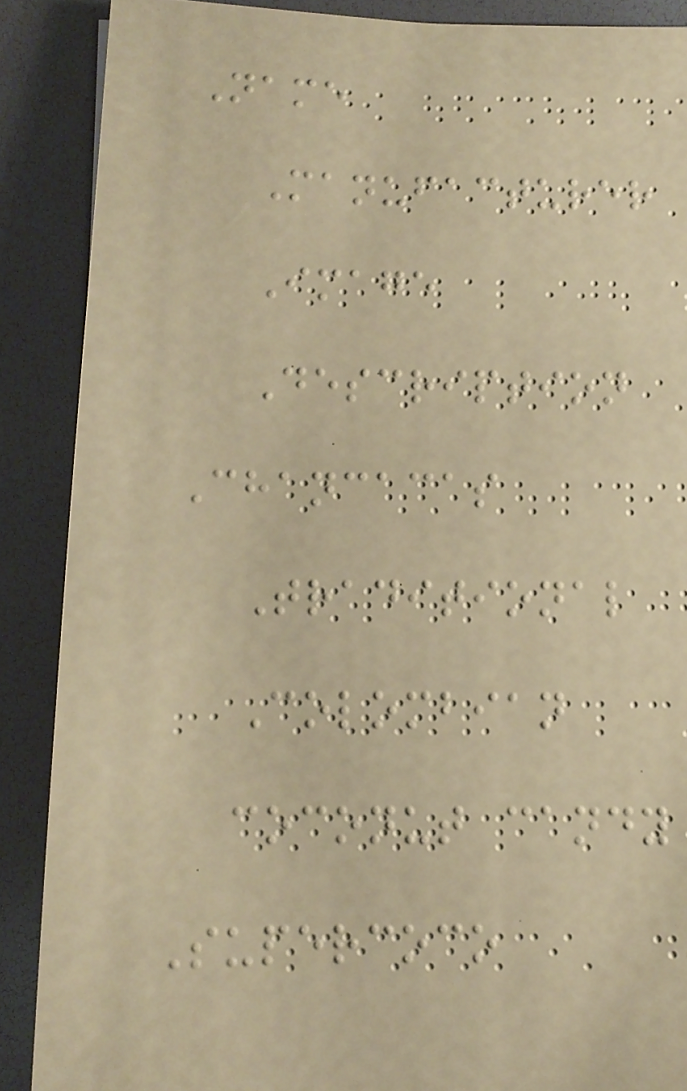Name
Manufacturer
Image
Description
Chancacas
Traditional
Colombian
coconut candy
Supercoco
